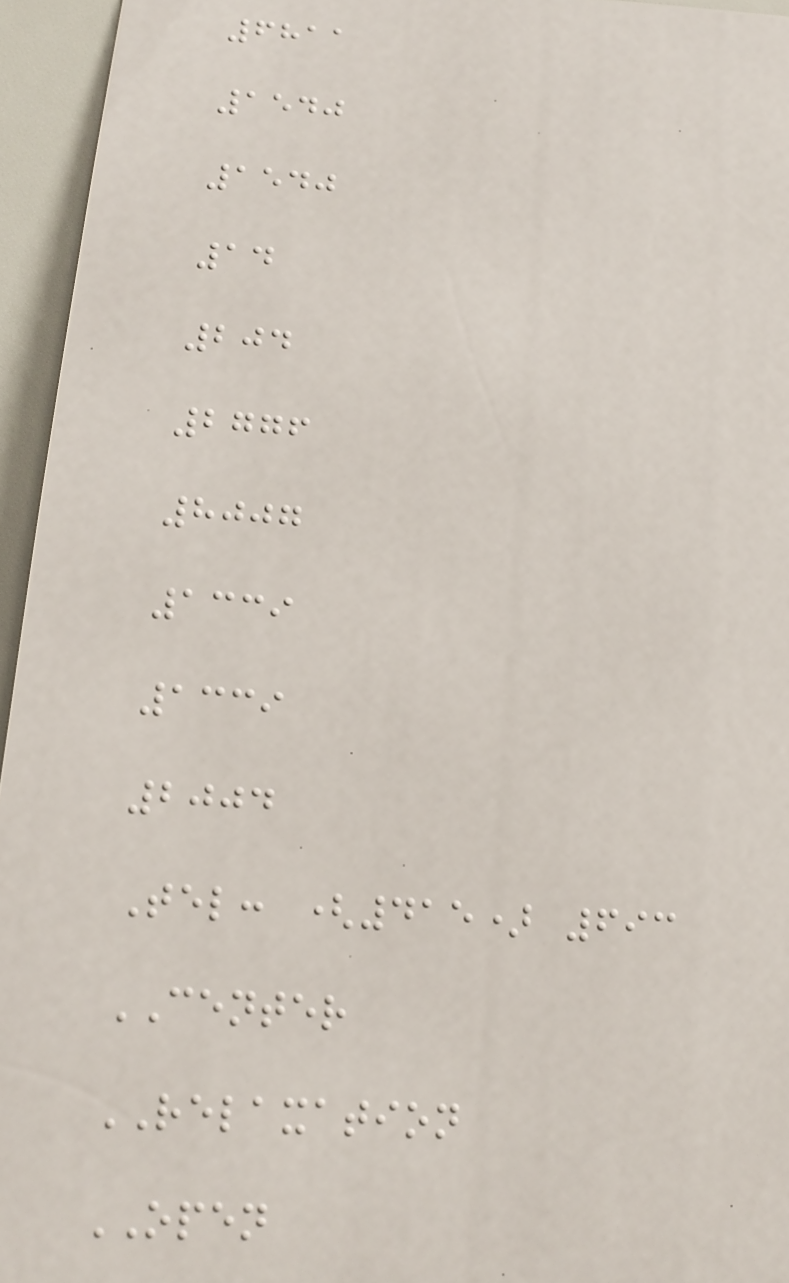6811
1540
1540
14
204
2776
8007
1339
1339
2004
Tel: (415) 693
CENTER
RELAXATION
OPEN
